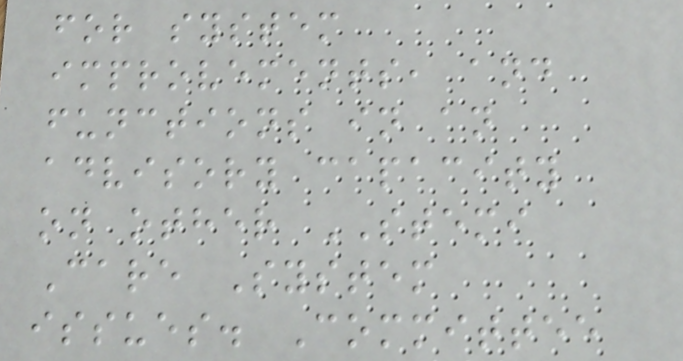for system
improvements, and
functions in an
advisory capacity
on other STEMI
Care System
issues. Committee
